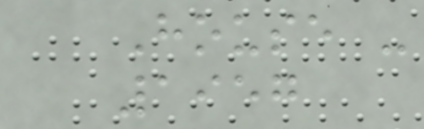House -
1957
